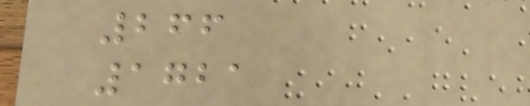266
1721
